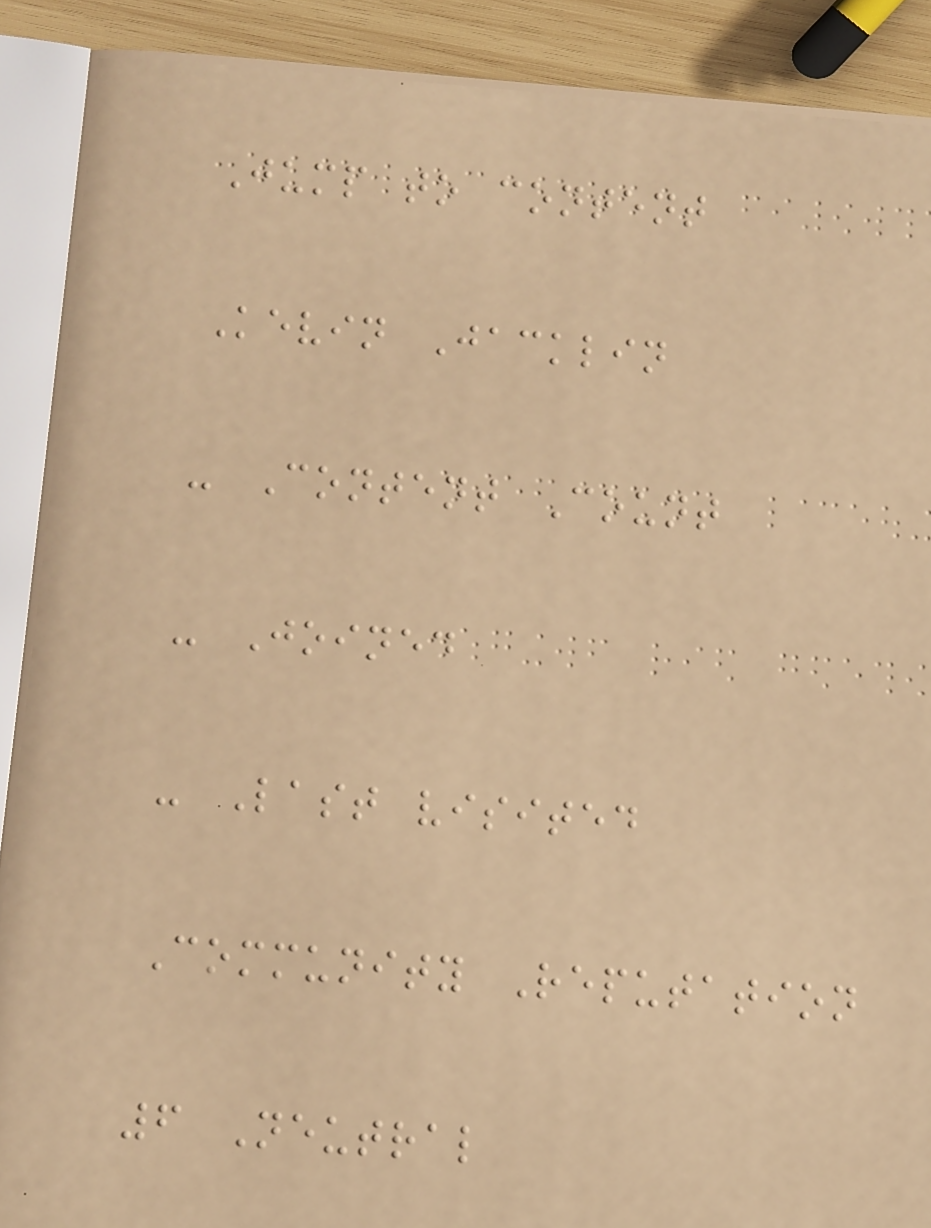Jump to content
Kevin Jacklin
- Content Count
- Joined
- Last visited
Community Reputation
6 Neutral
